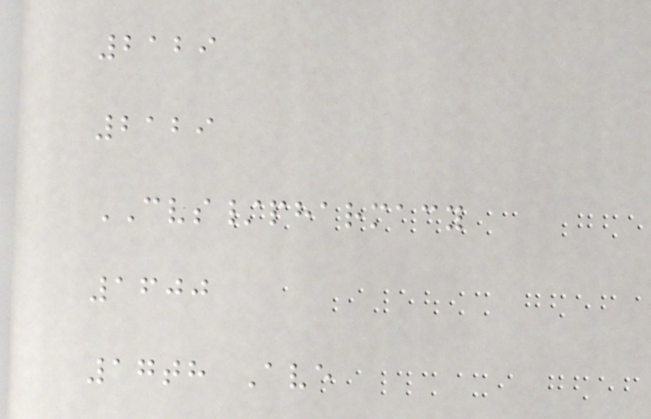2129
2129
CVS/pharmacy
1600
17th Ave
